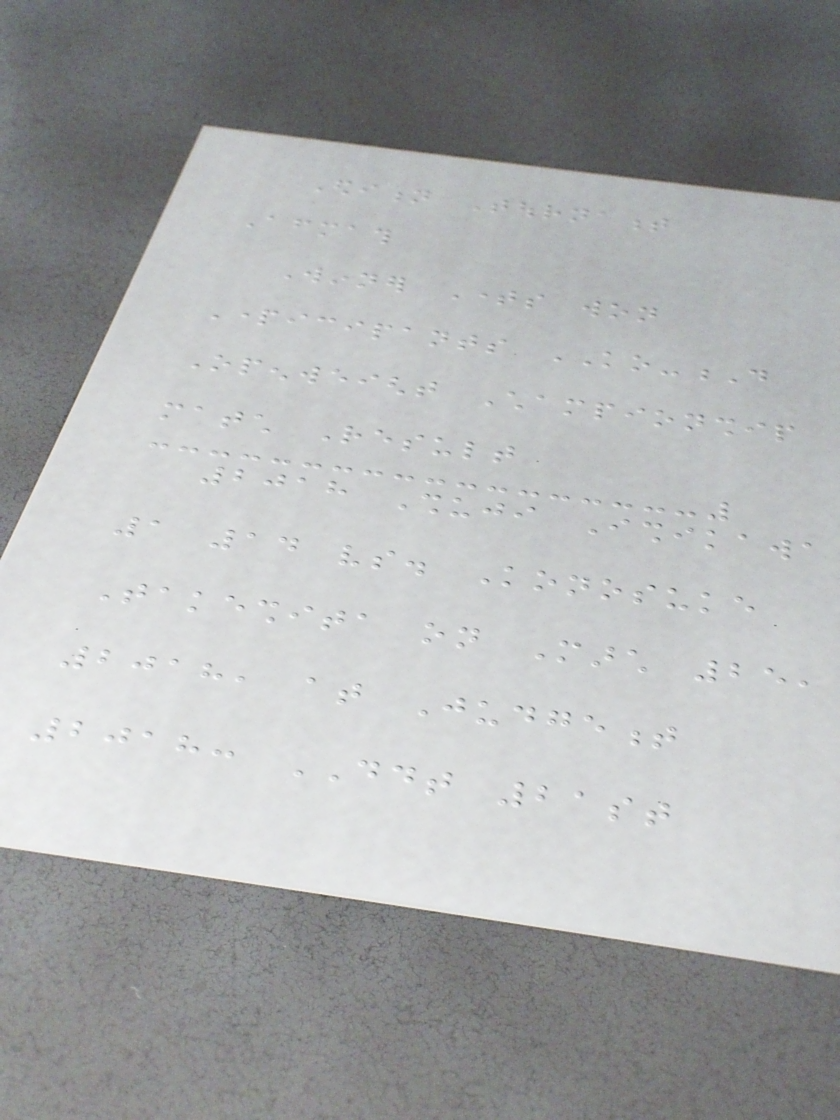Edition Tournament
Aftermath
Winner Times won
Participants KO-D
Openweight Championship
match Result
2018 Shuji Ishikawa
1 14 vs. Konosuke
Takeshita on March 25,
2018, at Judgement
2018: DDT 21st
